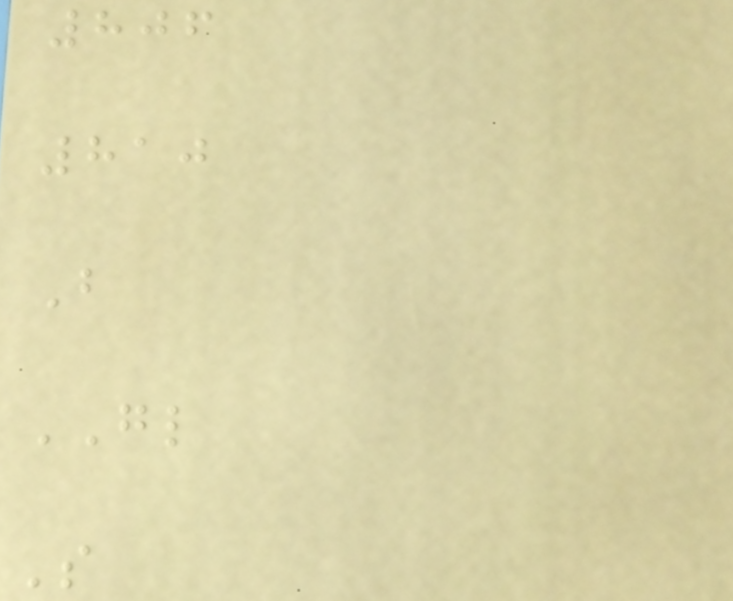806
810
B
GL
S
